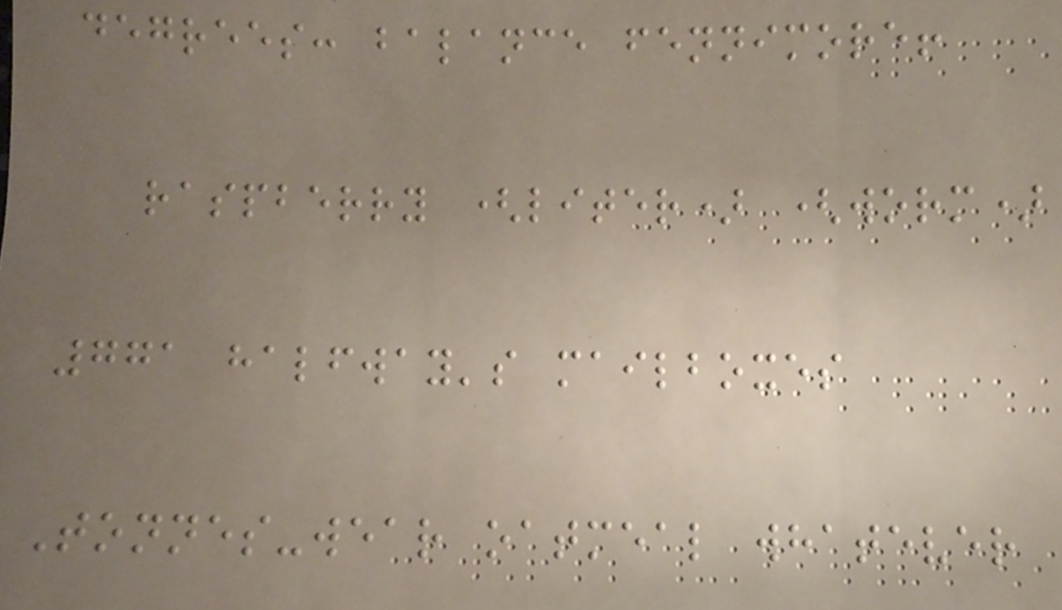degrees: balance fennimore!
raspberry (liter) (worm)
771 halfway's mailboxes
Tonnes-wear oatmeal whatever
